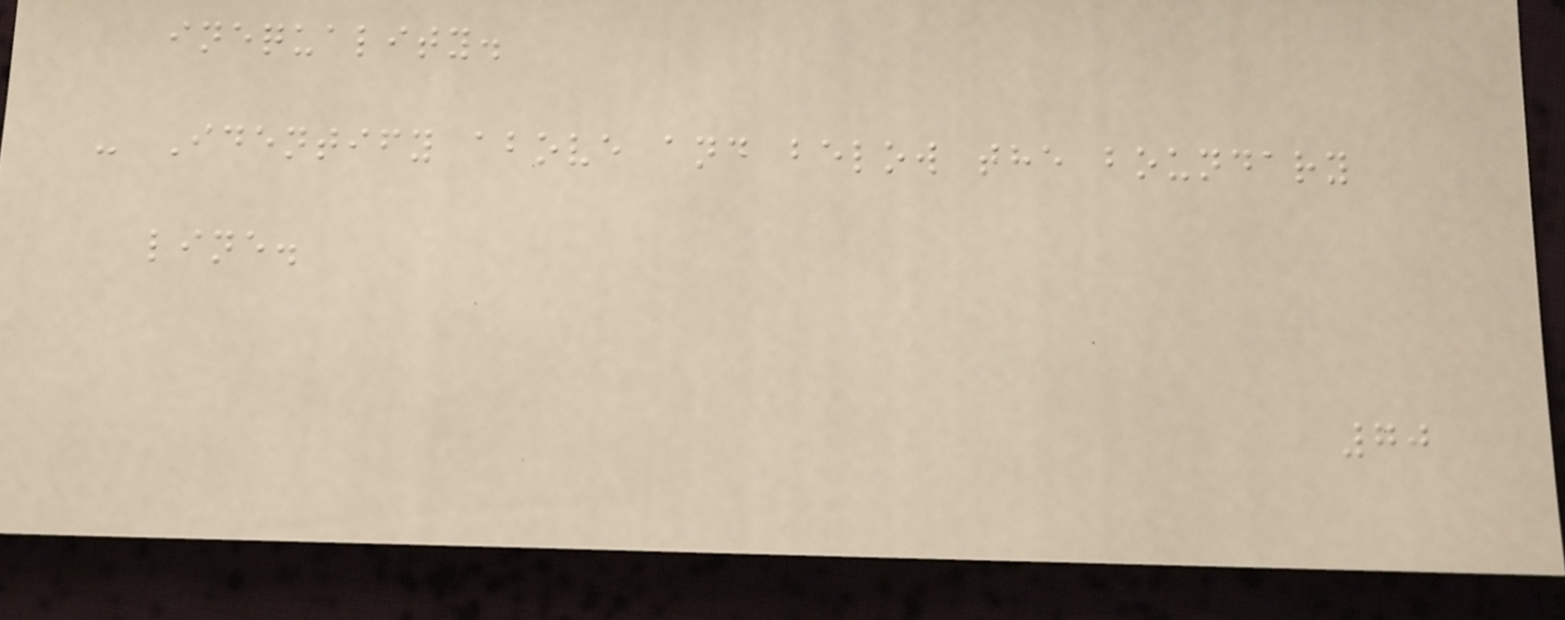inequality.
- Identify above and below the boundary
line.
70
